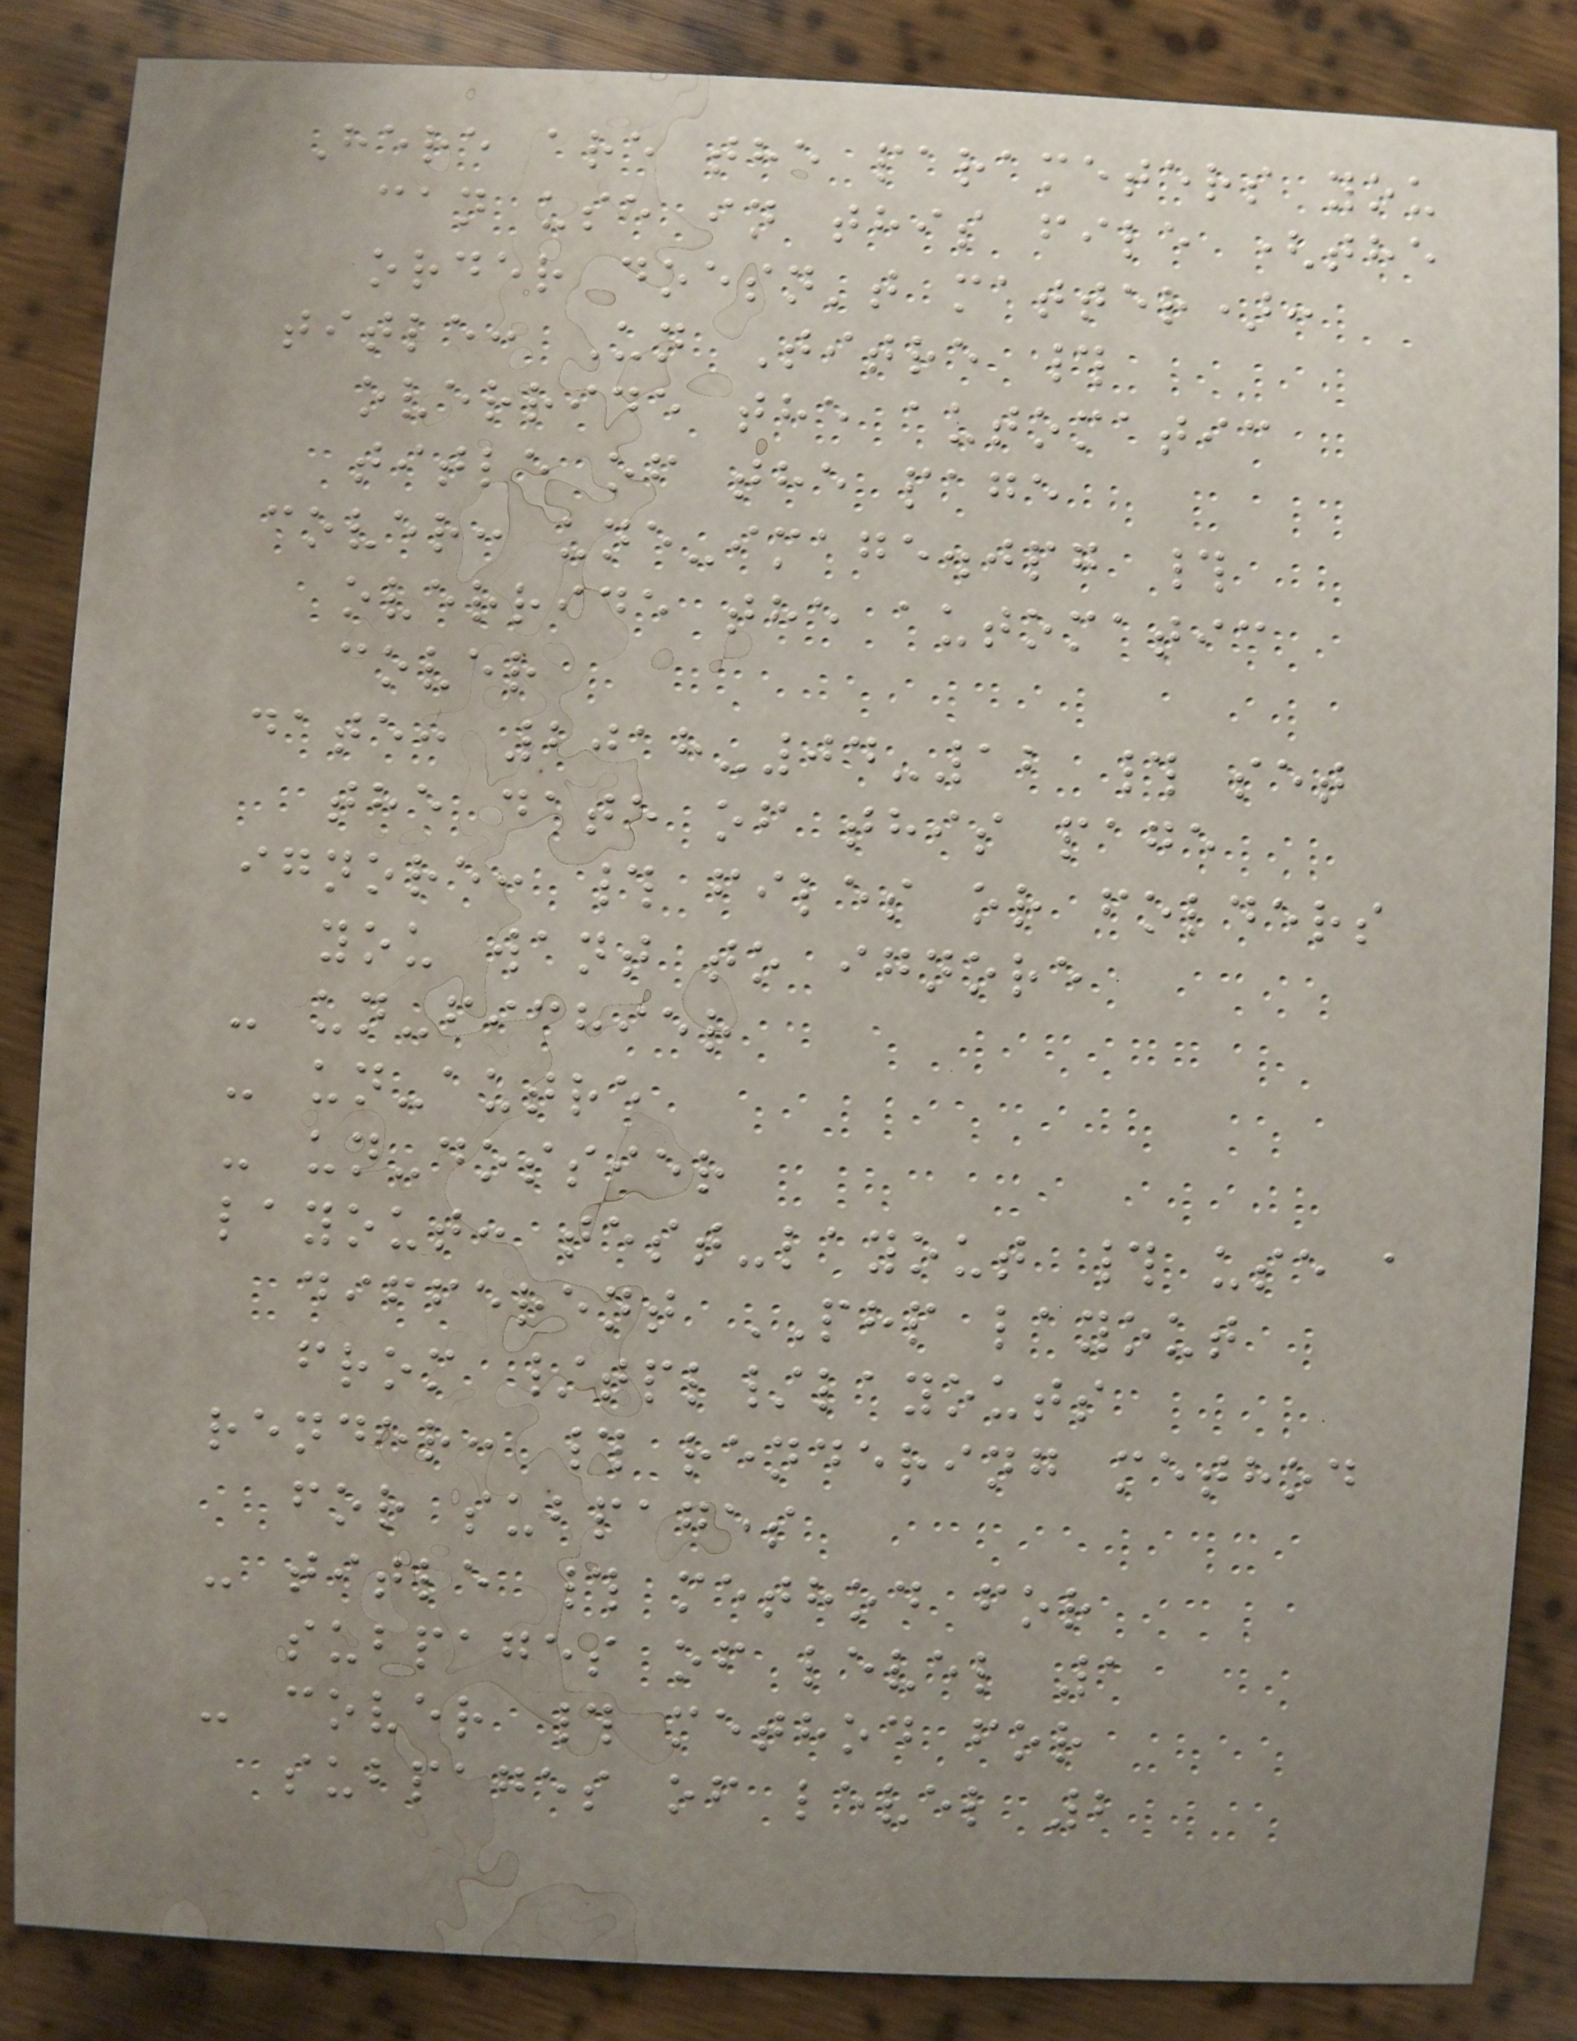Here are the parameters you
can use in this file (the
order doesn't matter):
title: Un Titre #
override the automatic
title of the page
cover: une-image.jpg #
override the automatic
cover
date: 2018-04-12 # set
the date of this page
ignore: # files or folders
you want to ignore
- un-fichier
- un-autre
- un-dossier
layout: test-layout # use a
different PHP layout
from /tpl/layouts
render: # rendering method
for subpages
- title # method for
subpages of level 1
- cover # method for
subpages of level 2
